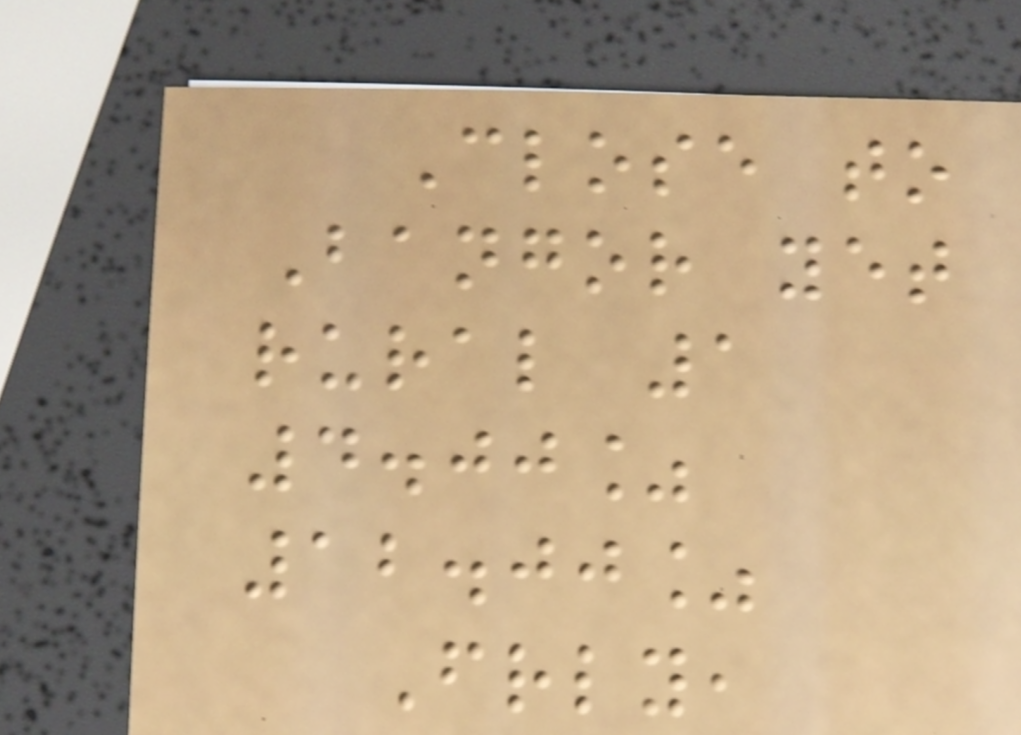Close to
Bangor yet
rural 1
4.00%
12.00%
Friendly,
